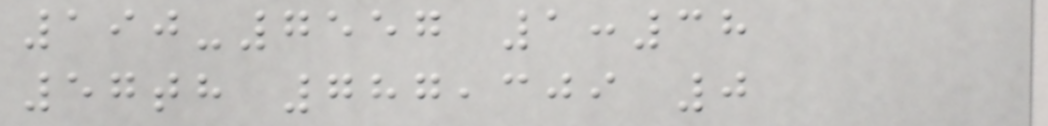190-7557 1:38
57th 787,309 0
